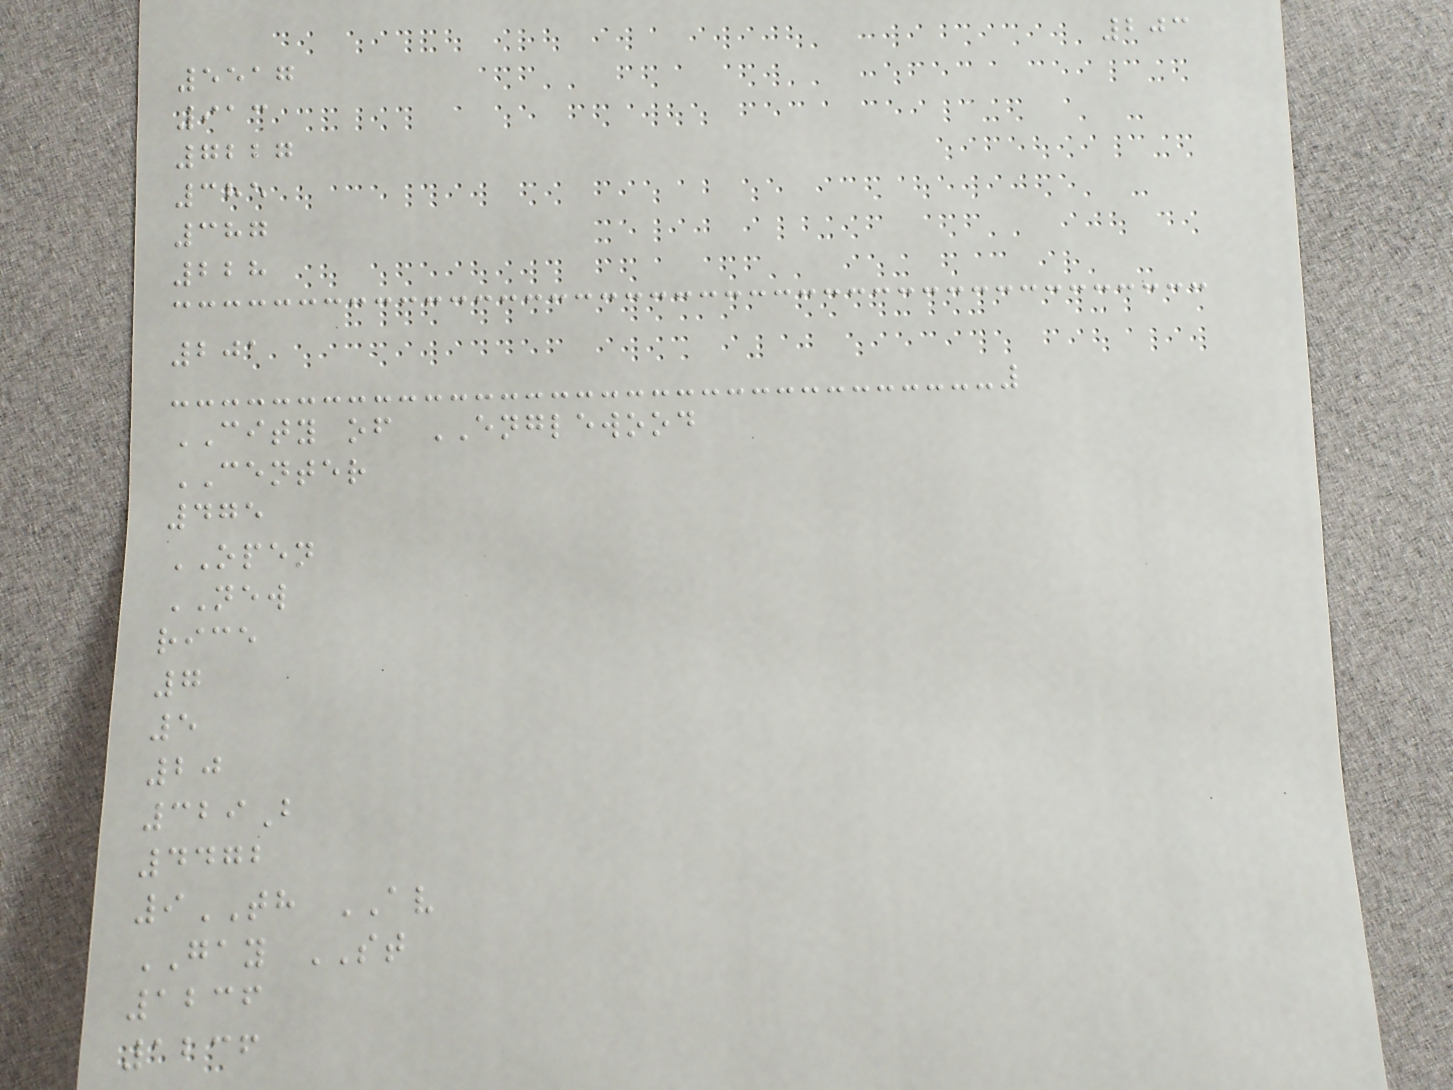203
5517
913
7227
385
387
228
201
CITY of ENGLEWOOD
CENTER
475
OPEN
NEW
rice
7
5
20
329B
4472
9TH AV
GAY ST
1236
1236
